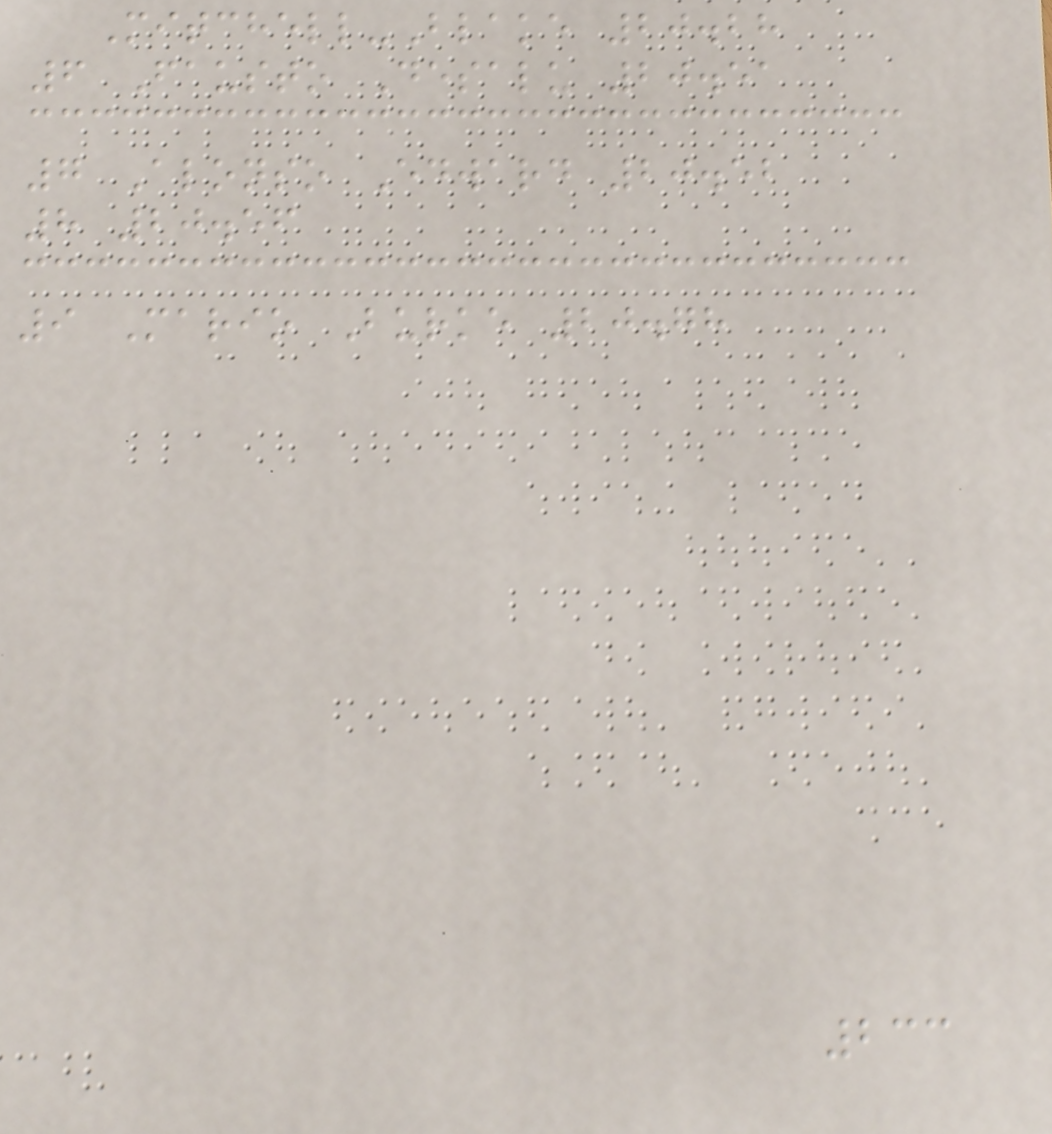Mitchell-Blake 20.28
6 Fausto Desalu 20.51
7 Alonso Edward 20.52
8 20.56
9 Mario Burke 20.78
233
